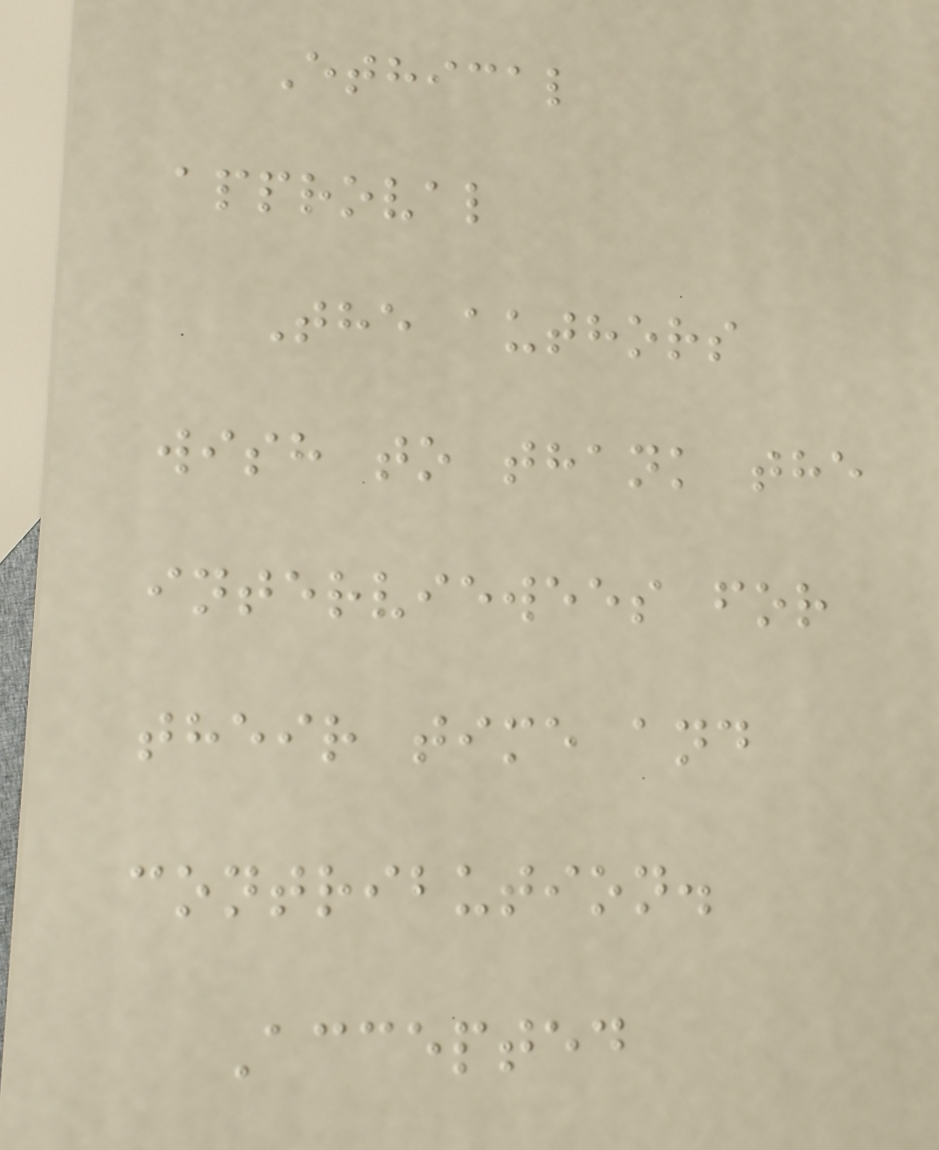Ethical
approval
The authors
wish to thank the
interviewees for
their time and
contribution.
Accepted
